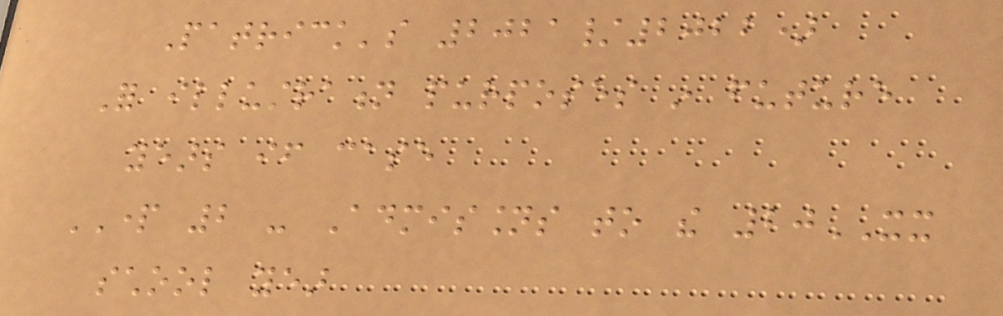Patrick's 2021/2022)
For illustration purposes in future
years if case
PART 2 - Admissions to the 20XX
school year
